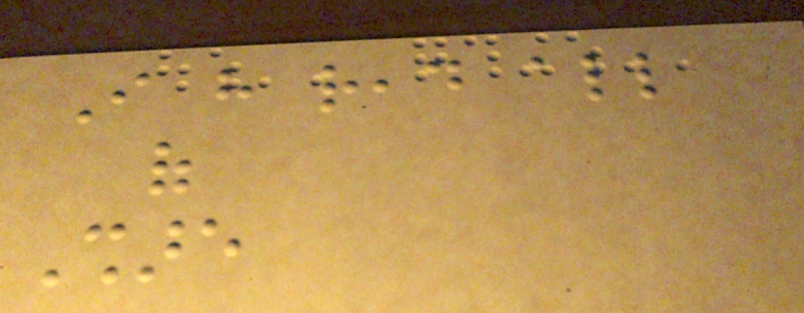I have read all
of
Share
